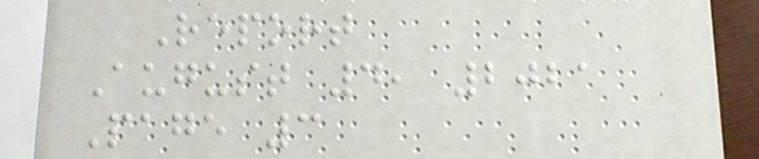Report
August 4, 2021
Page 3
